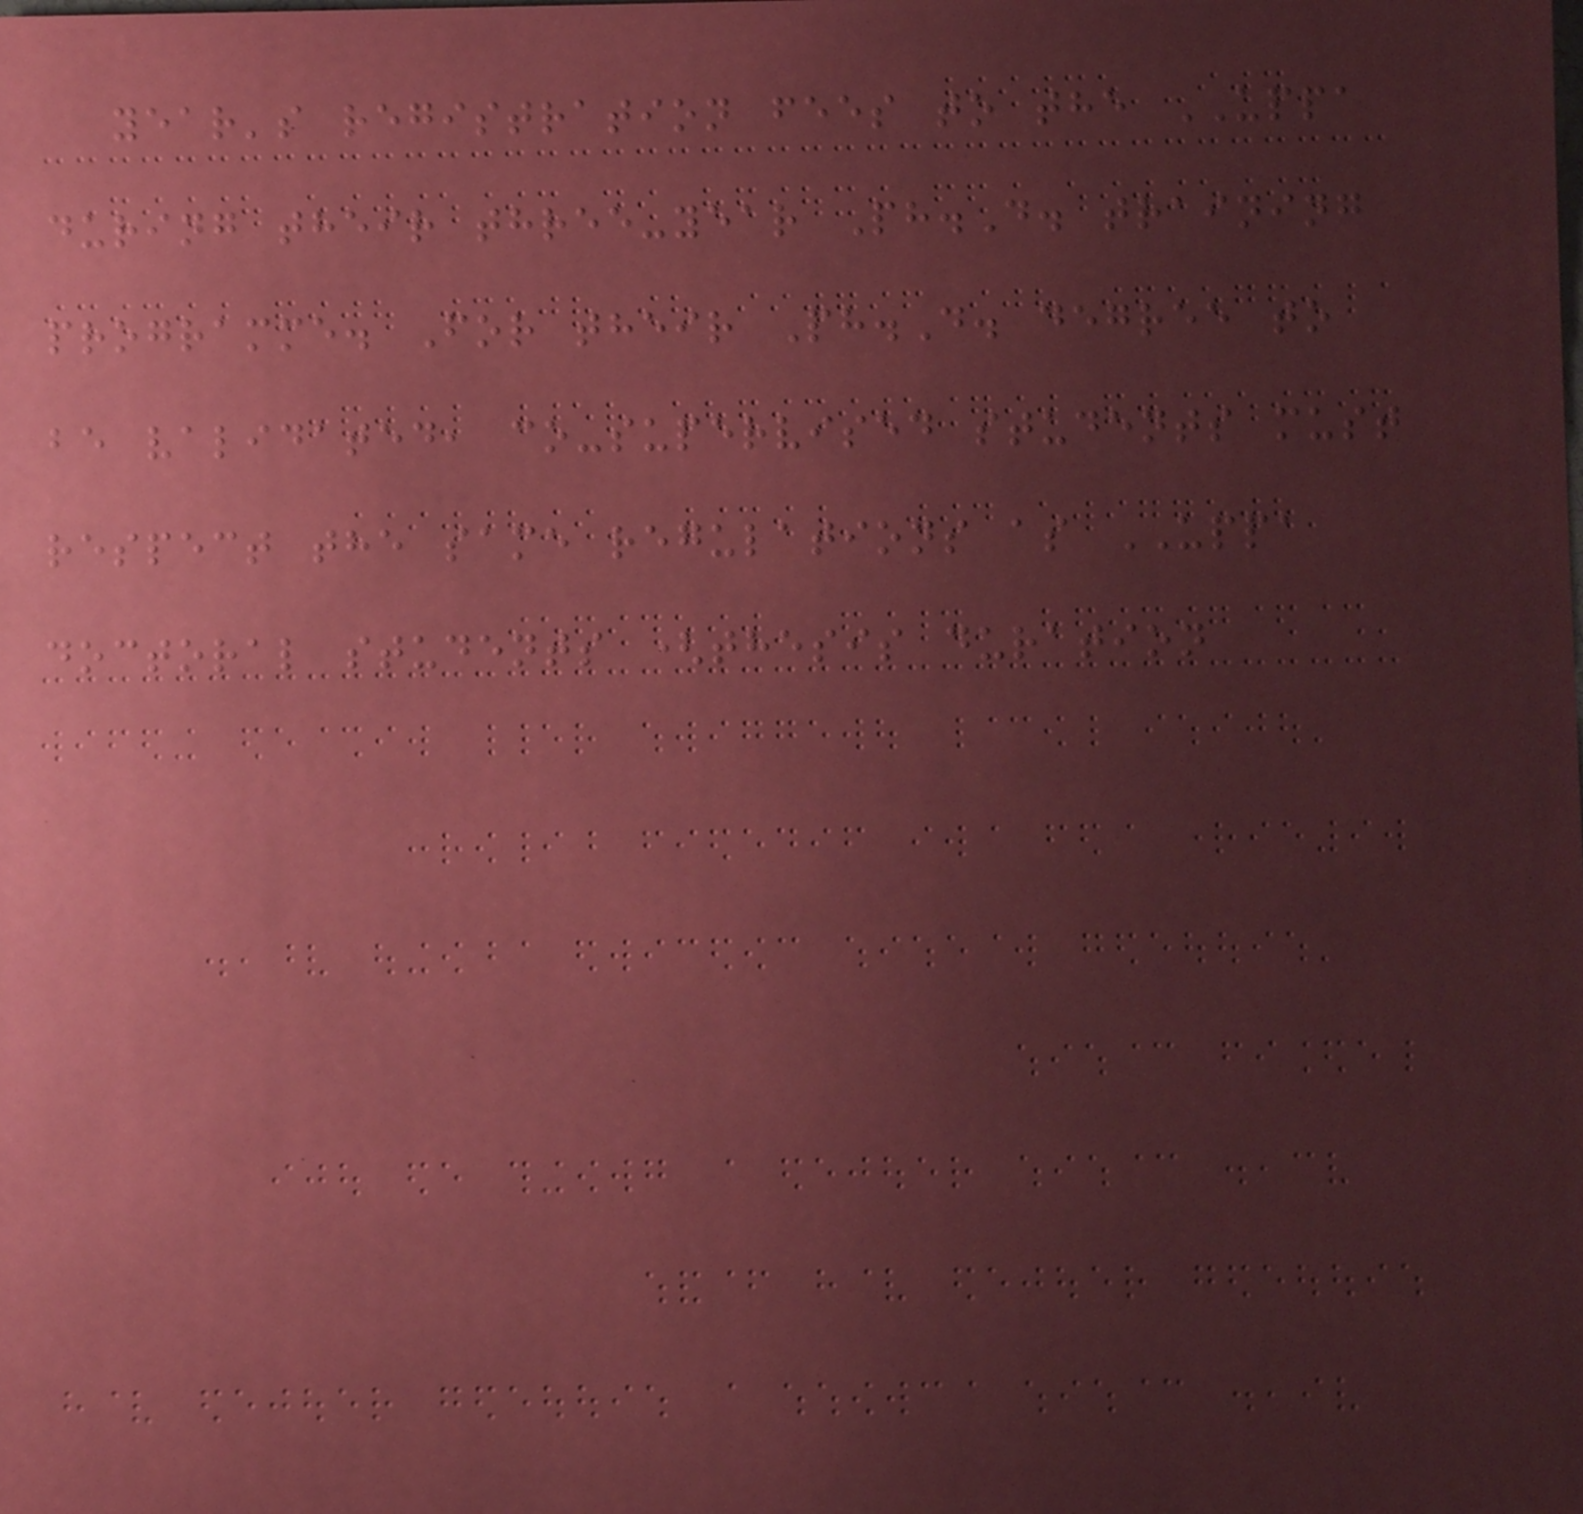year's registration fees to the UPPA
during their three-year Ph.D. training
programme. For their Ph.D. degree to
be validated, co-supervised students must
respect the same regulations as UPPA
doctoral students (thesis duration
